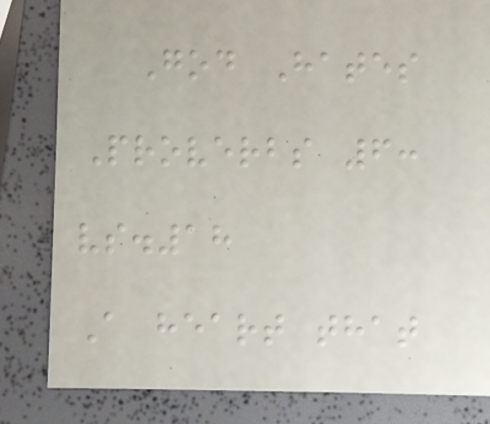God Hates
Proverbs 6:
vs.18
A heart that
